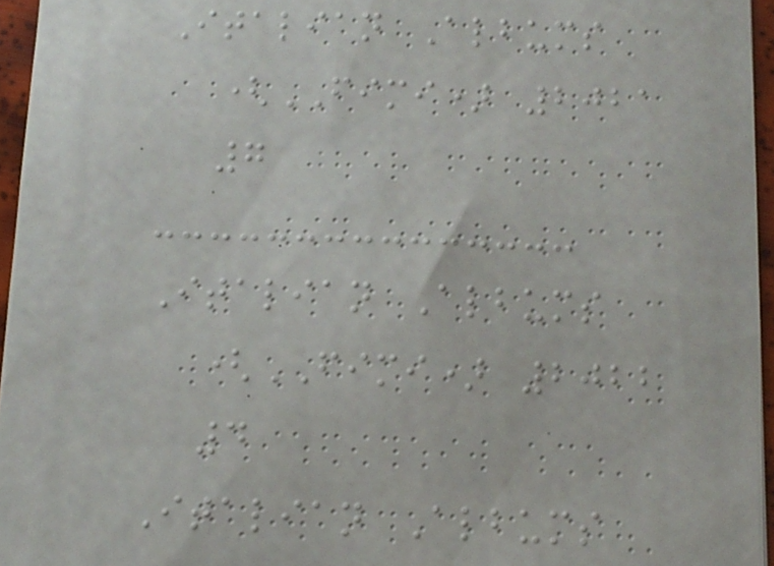Italian Albums
(FIMI) 2021
7
Italian Albums
(FIMI) 2022
4
Italian Albums
